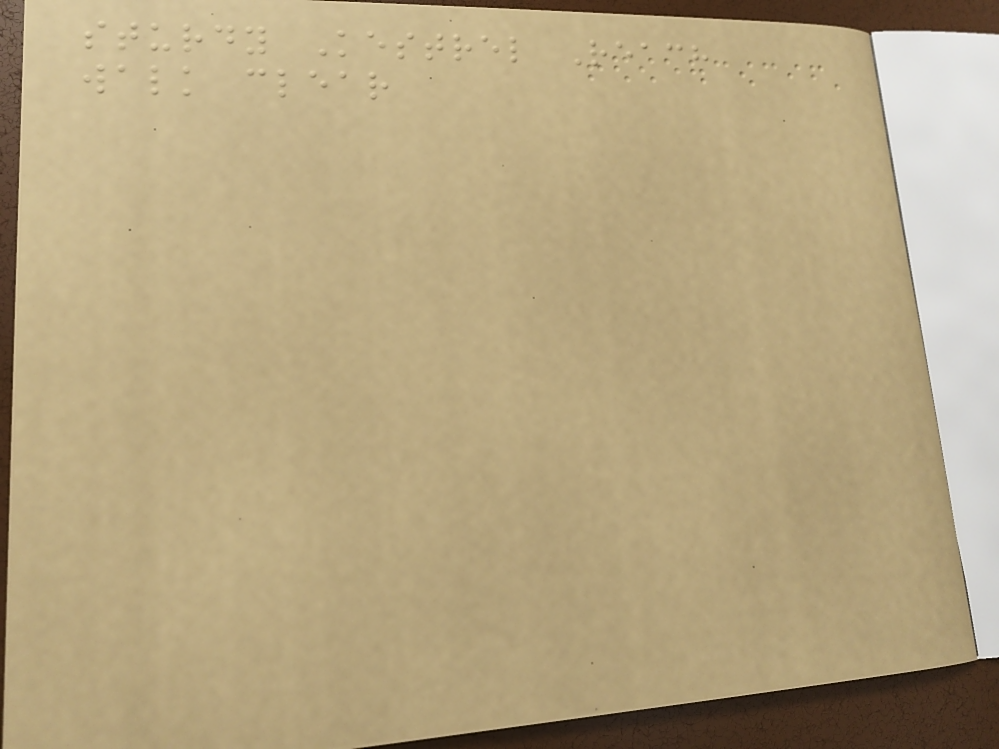sturdy Kestrel Reach
walk clear
